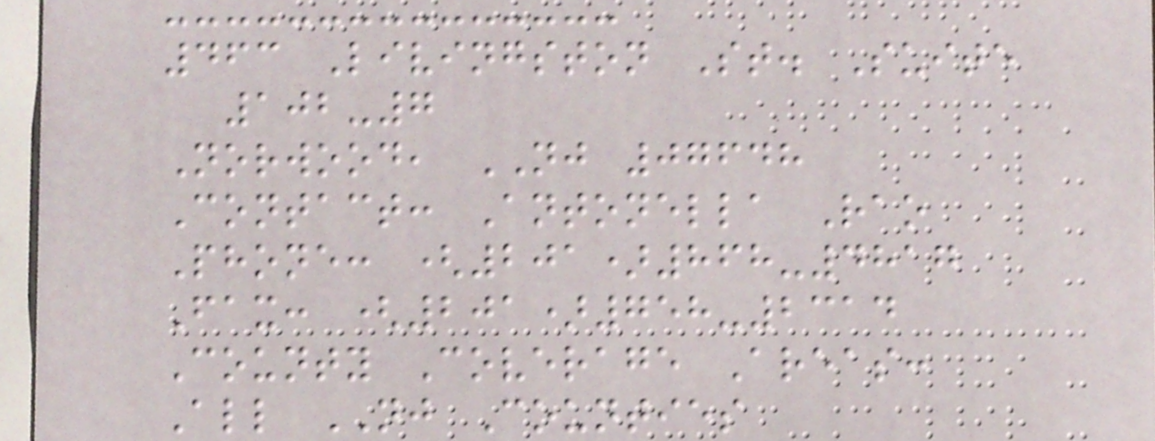463 Livingston St. Suite
102-7
Norwood, NJ 07648
Contact: Antonella Rao
Phone: (201)868-4817
Fax: (201)758-2314
County Coverage Areas:
All NJ Counties
